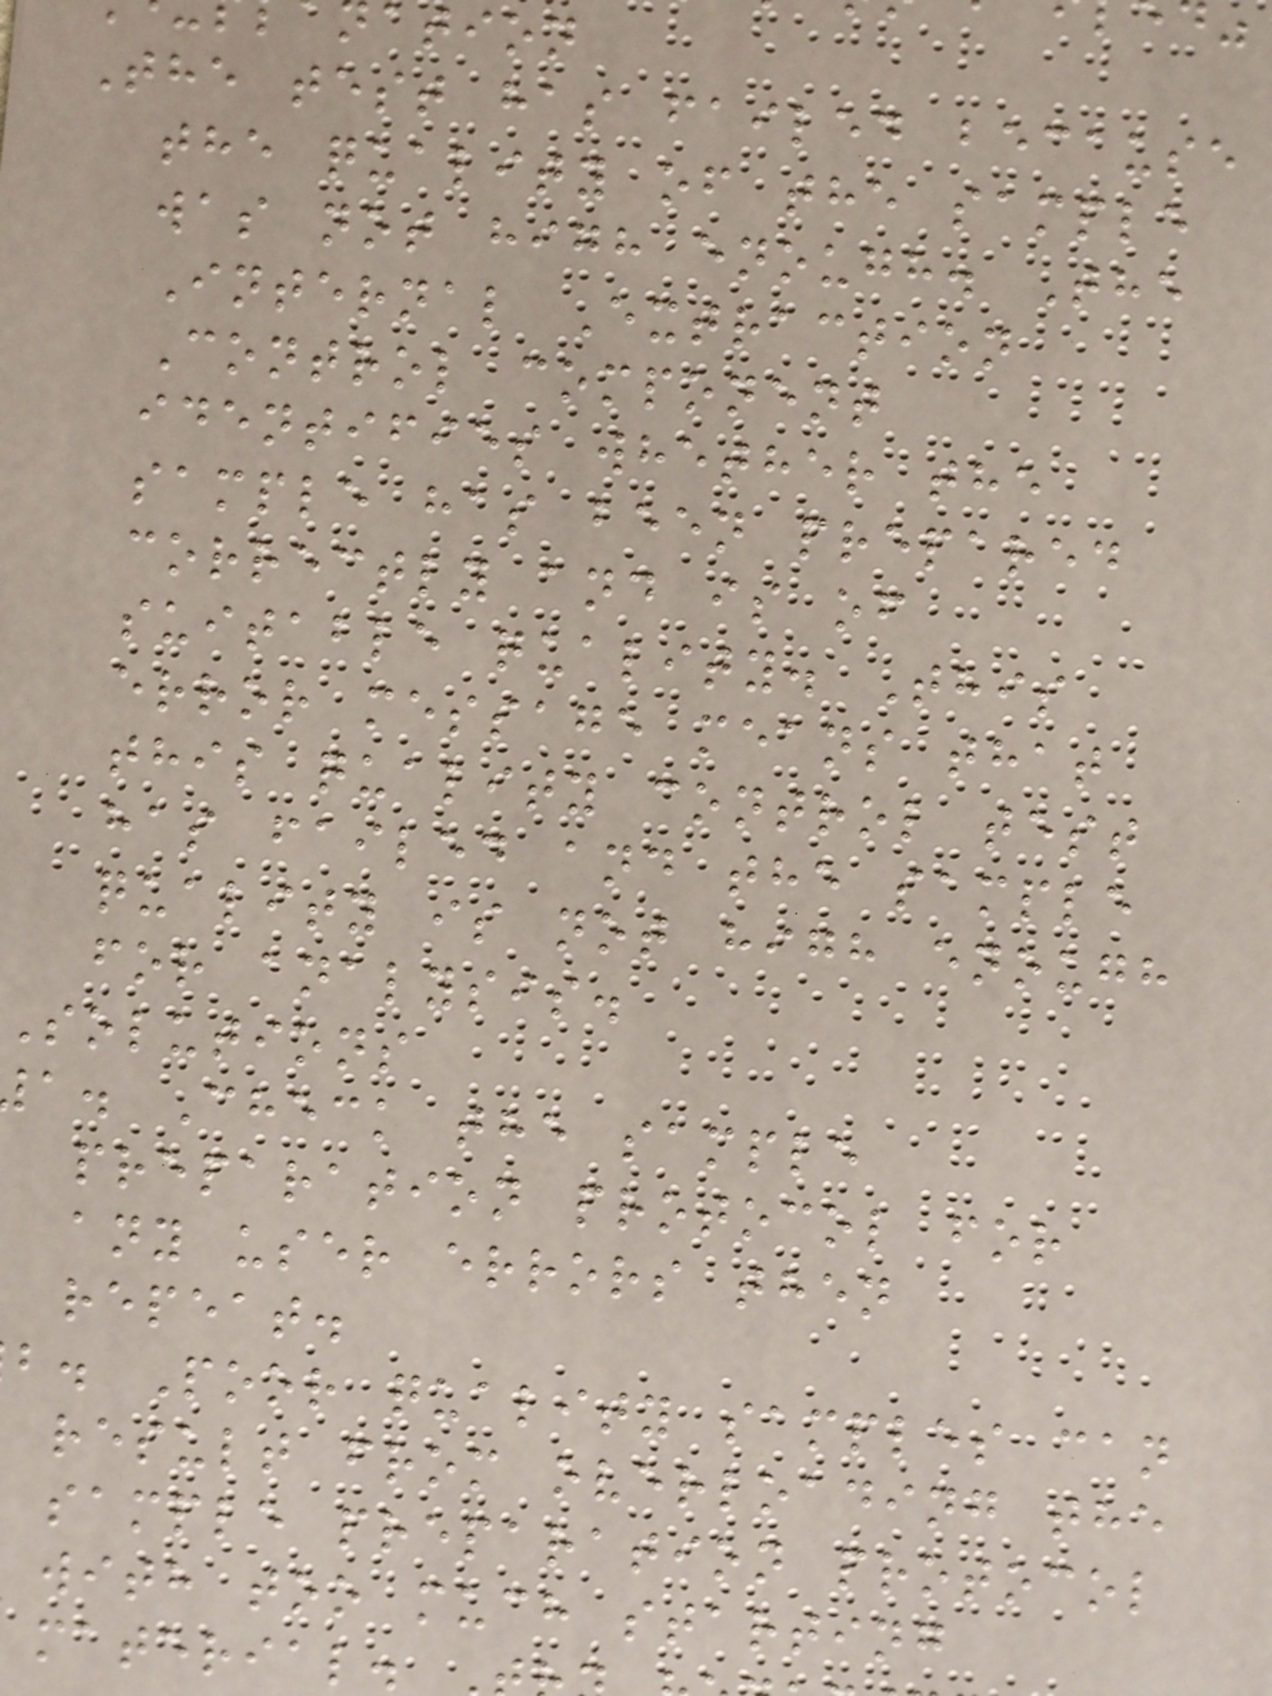ation
The test has failed because
the quality of the sample
was not high enough. The
Internal Extraction
Control component
identifies whether the
sample has been prepared
correctly and is of
suitable quality. This
error message means that
this quality control test
has failed and the sample
quality is not high enough
for analysis.
Solutions
a. Check the sample
preparation protocol for
any user errors then
repeat.
b. Poor quality samples can
result from overloading the
sample preparation protocol
with too much starting
material.
